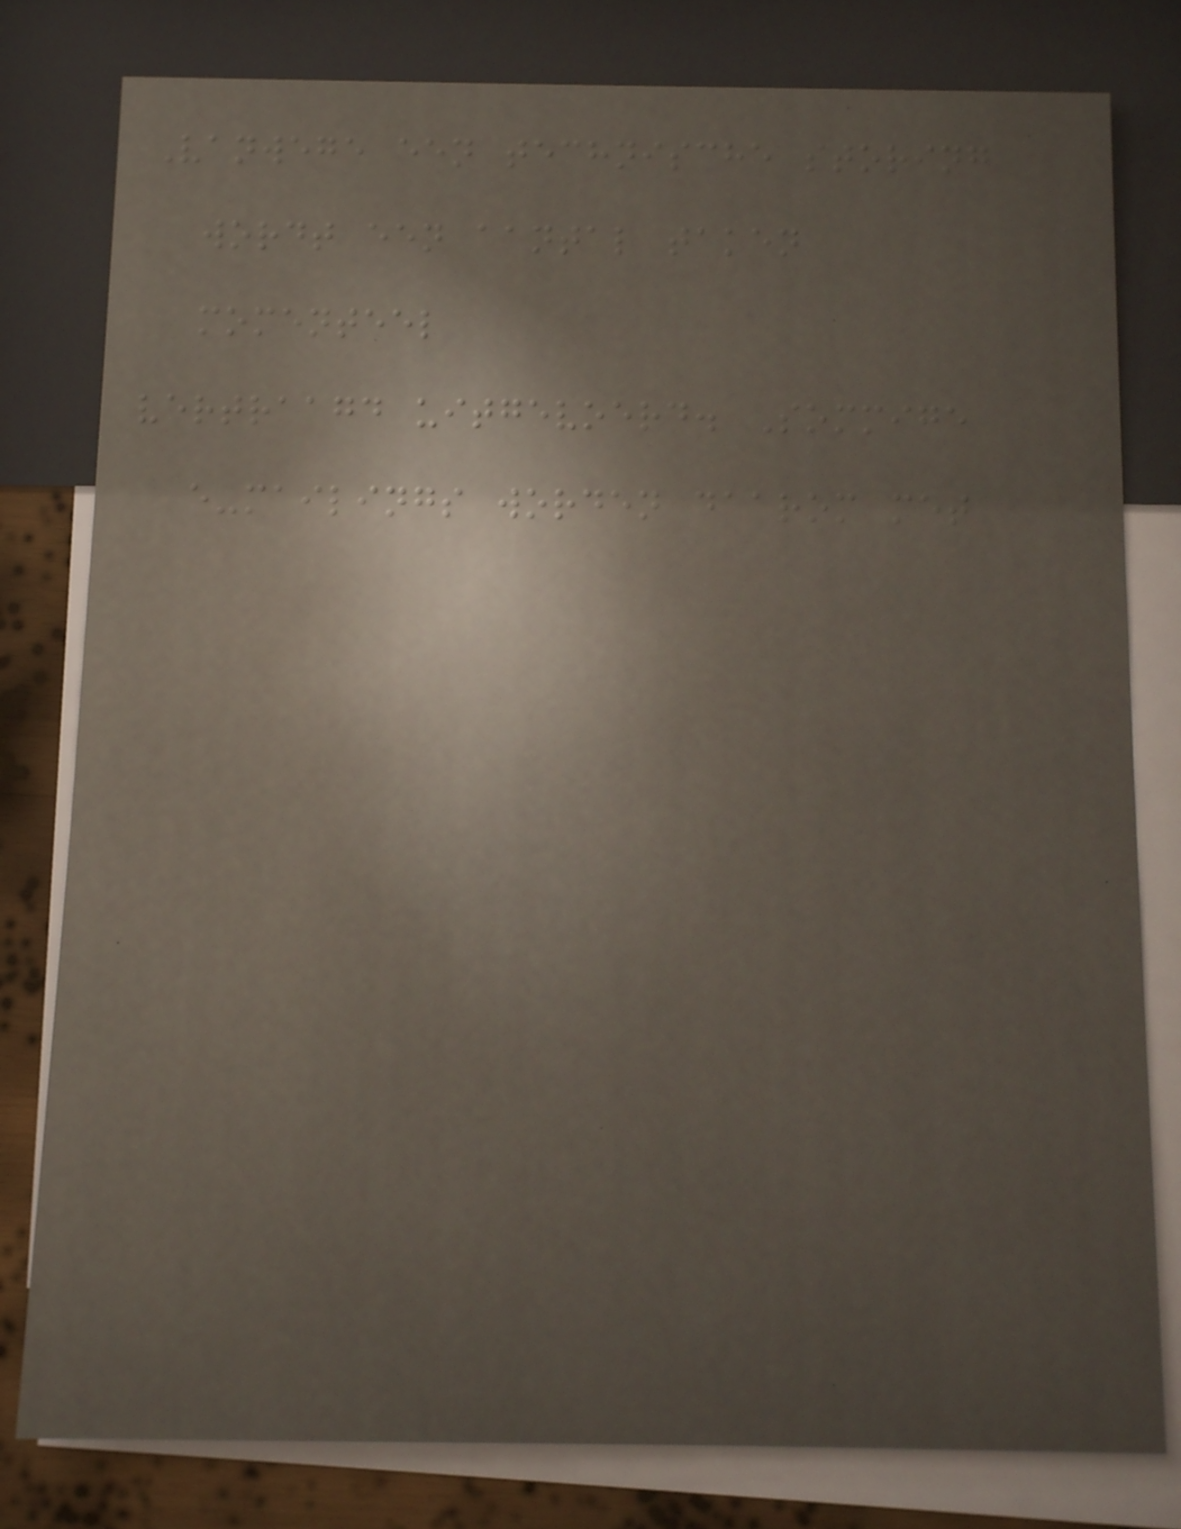Vanwege een technische storing
wordt een aantal taken
momenteel
vertraagd uitgevoerd. Sommige
e-mailings worden daarom met
